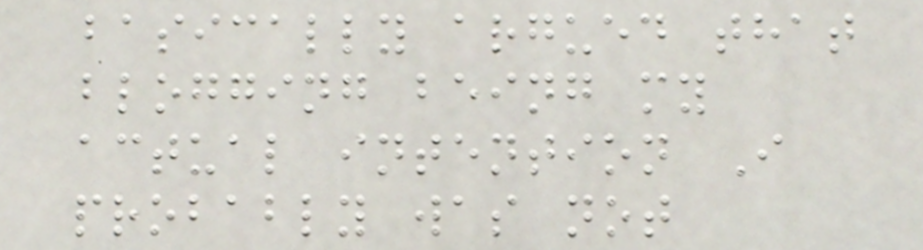basically argued that
blogging being my
actual intention I
probably was not
